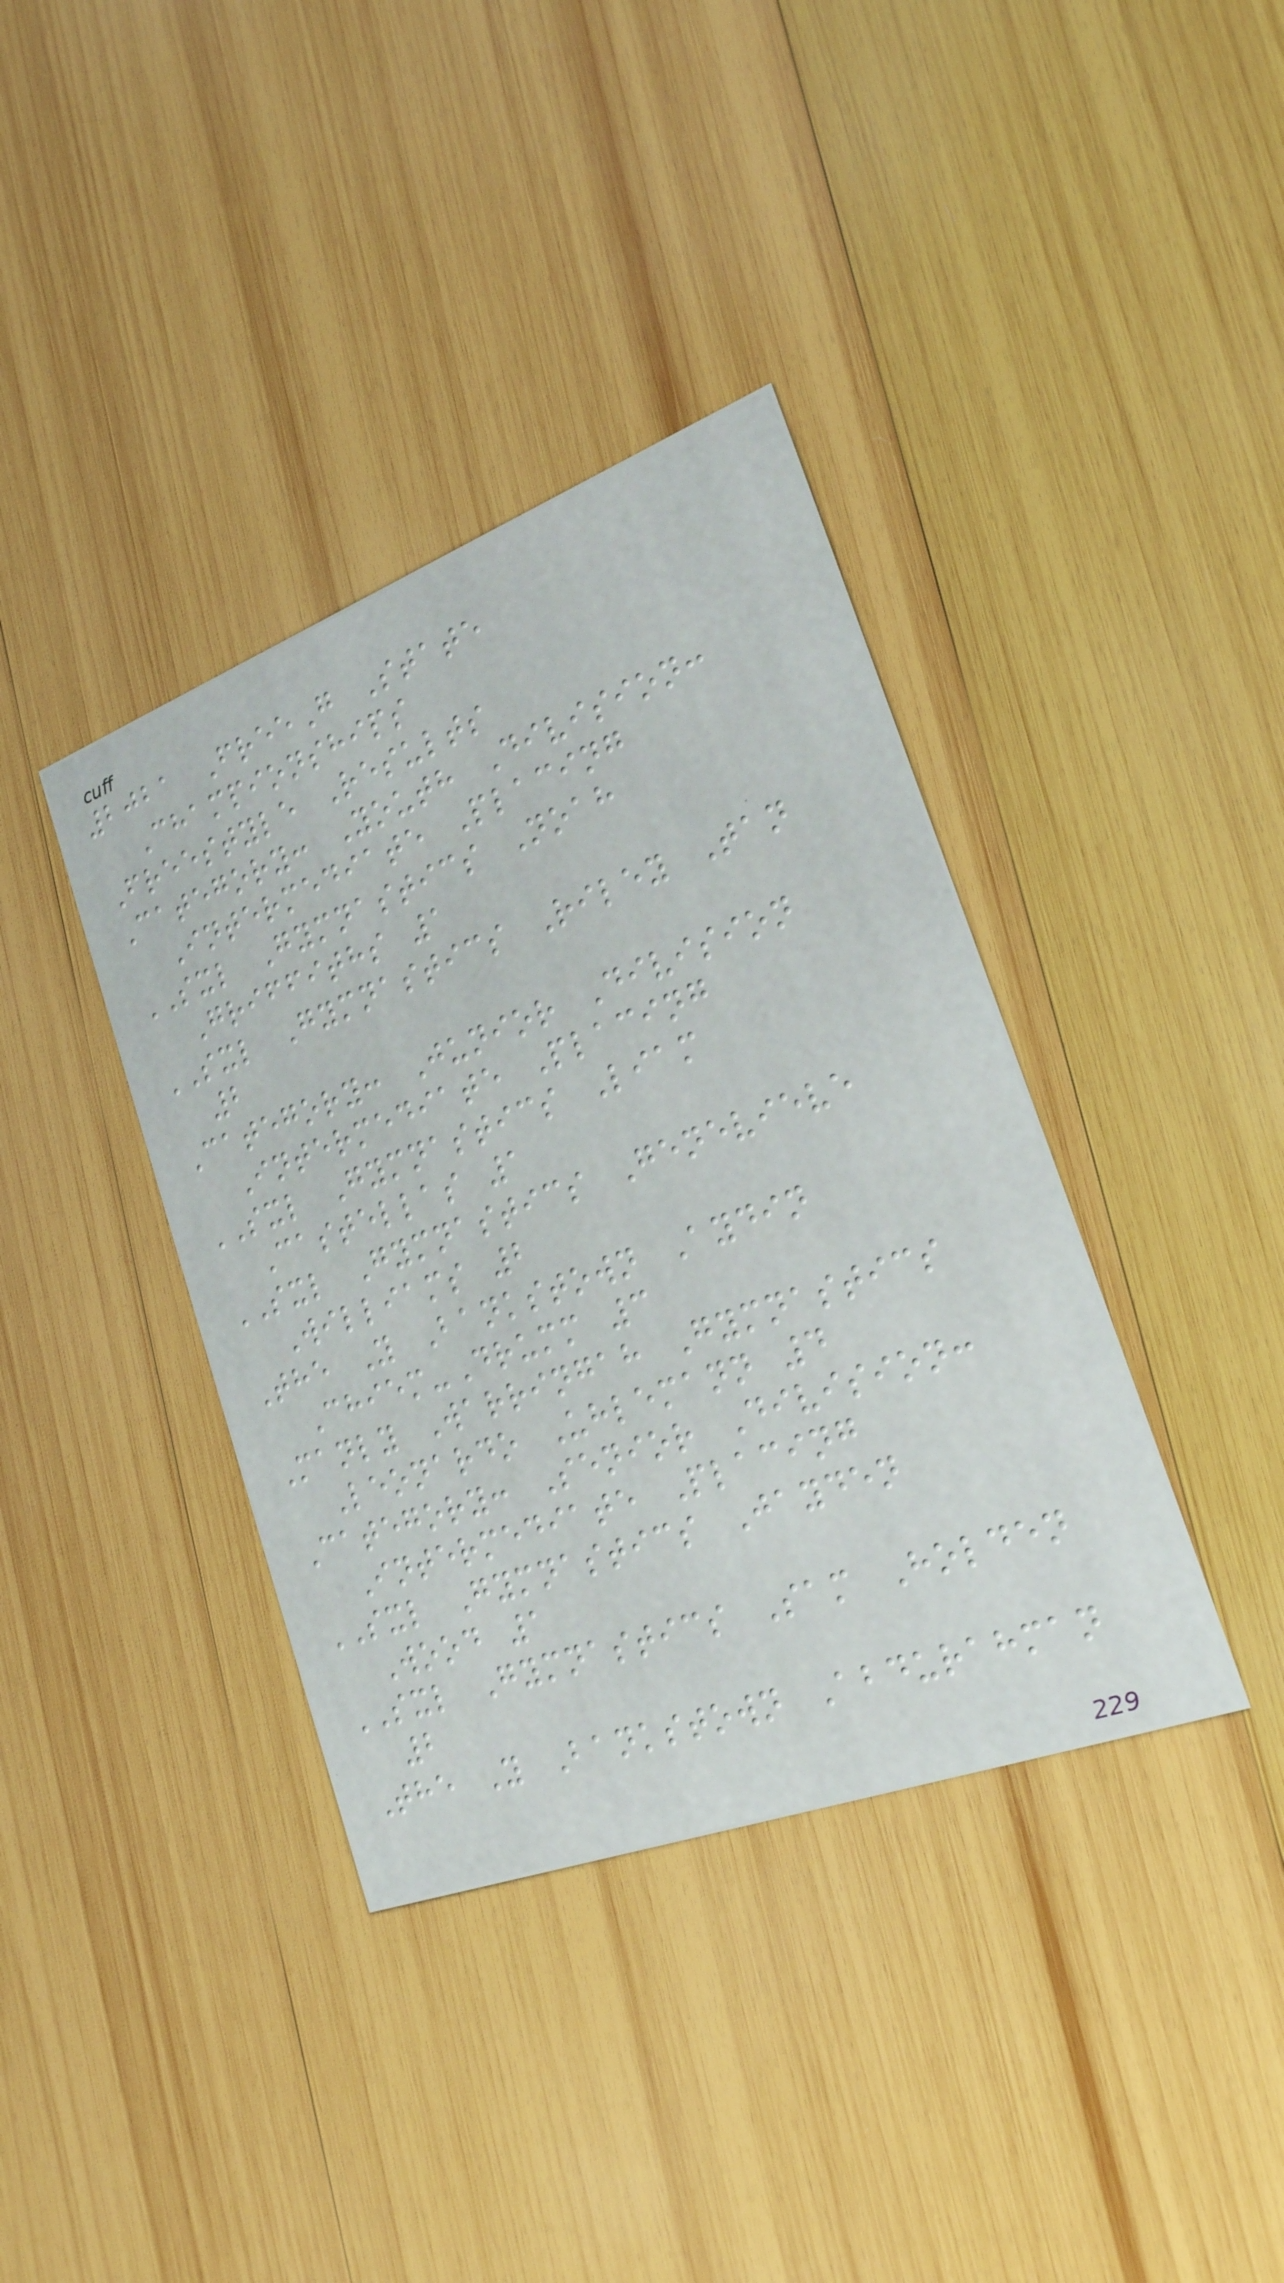2021 FreeG State
Championships
Freestyle Results
Category: Youth Division:
Intermediate Placing
SXL Gymnastics Noah
Griffiths 1
SXL Gymnastics Riley Tan
2
Category: Junior Division
Intermediate Placing
SXL Gymnastics Liam
Castellas 1
SXL Gymnastics Genevieve
Williams 2
The Y Bankstown Aydin
Chiem-Drumm 3
Manly Warringah Gymnastics
Leonardo Uhlemann 4
Category: Senior Division:
Intermediate Placing
SXL Gymnastics Jayden
Wood 1
SXL Gymnastics Sam Holden
2
The Y Bankstown Abdurahman
